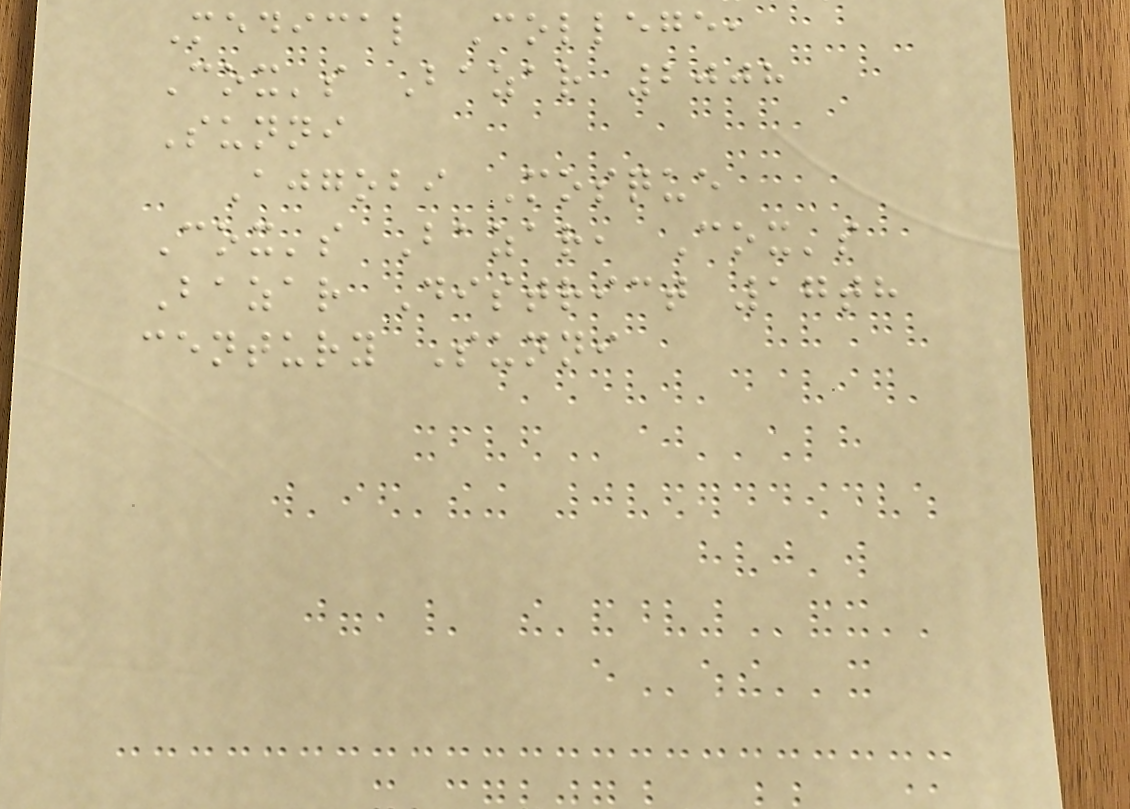Medical College,
Cox's Bazar 2008
Sunni
Ajgobi Mosque
Cox's Bazar, Cox's
Bazar District 17th
century Sunni
